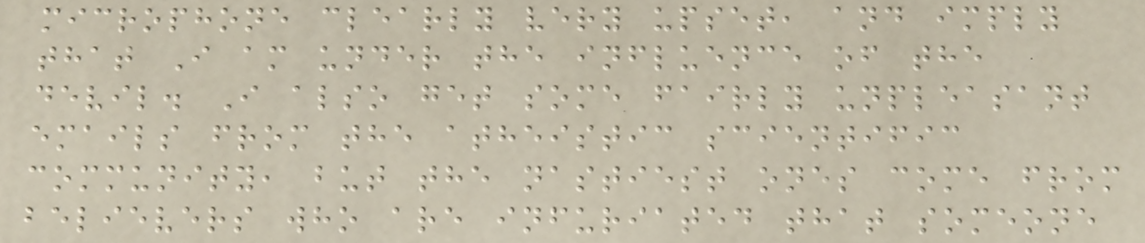microphone clearly very upset, and imply
that I am under the influence of the
devil. I also get some fairly unpleasant
emails from the atheistic scientific
community, but the nastiest ones come from
believers who are infuriated that someone
